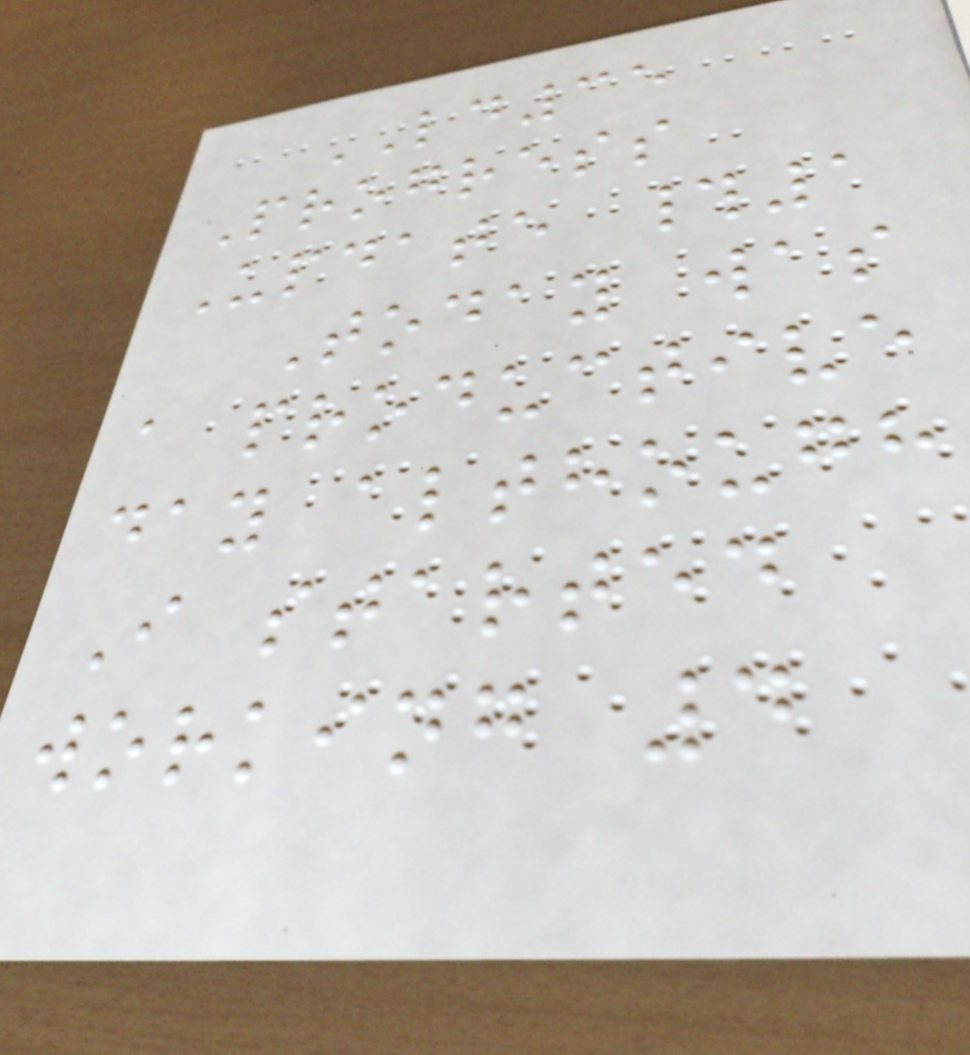LD35
Progress
Update #1
Today was
a productive
day although
I started
working 4
